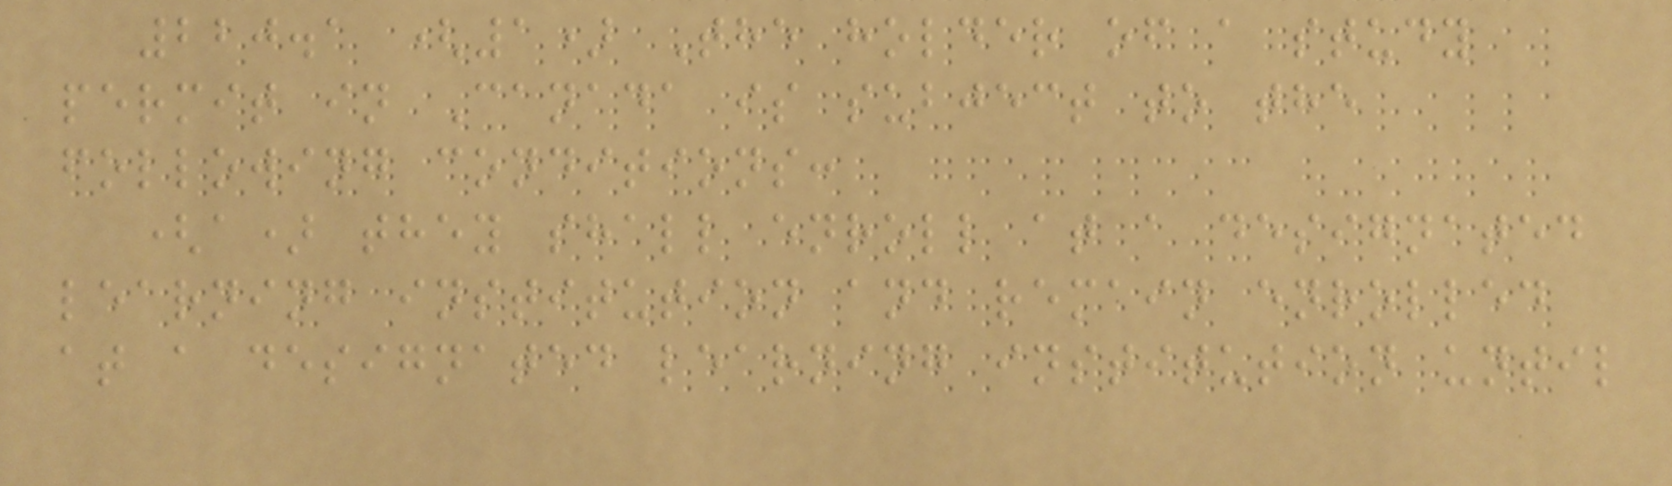220.1 (1) The holder of a study
permit in Canada is subject to the
following conditions:
(a) they shall enroll at a designated
learning institution and remain enrolled
at a designated learning institution until
